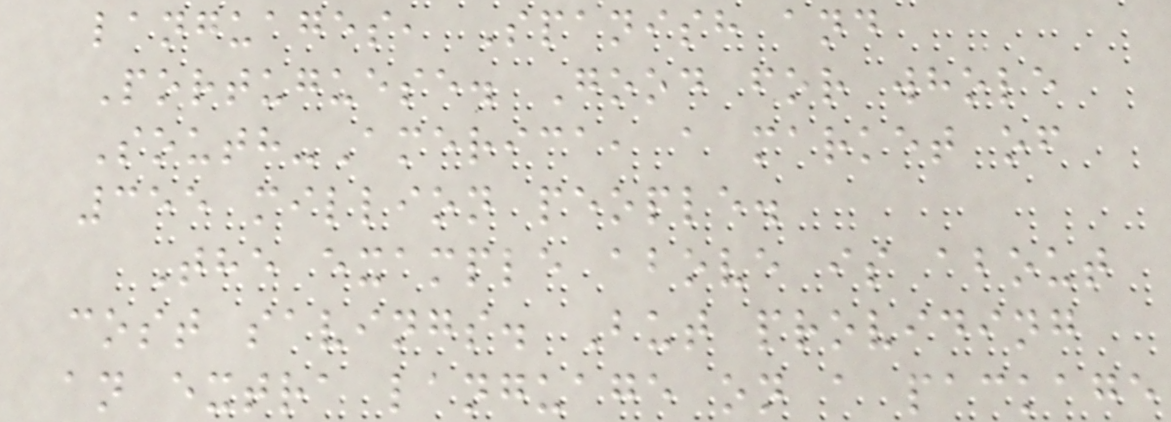languages, Spanish and
Portuguese. Good for whole
South-America, a market of
355 million people.
The example above is about
cost savings. But providing
an extra language on a package
